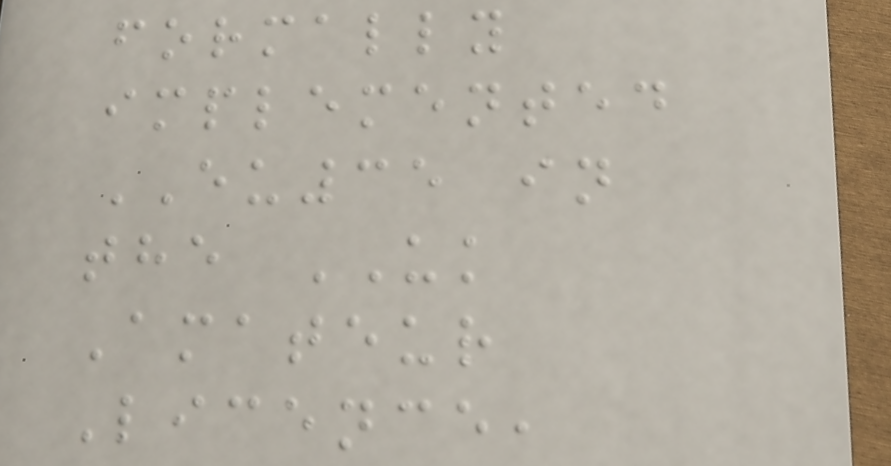formally
implemented
EU35 in
the UK
Amateur
Licence,
